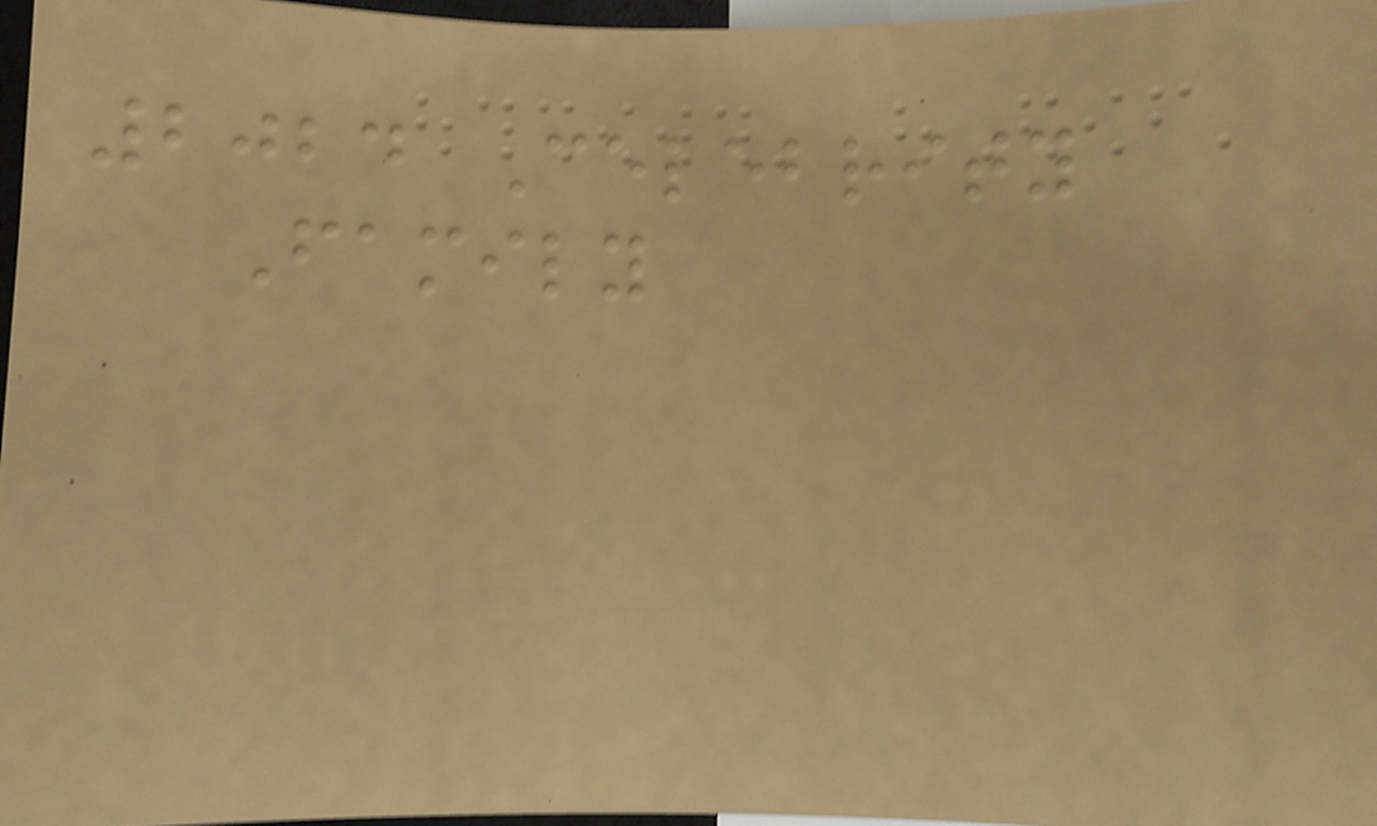2024 Celebrity
Family
